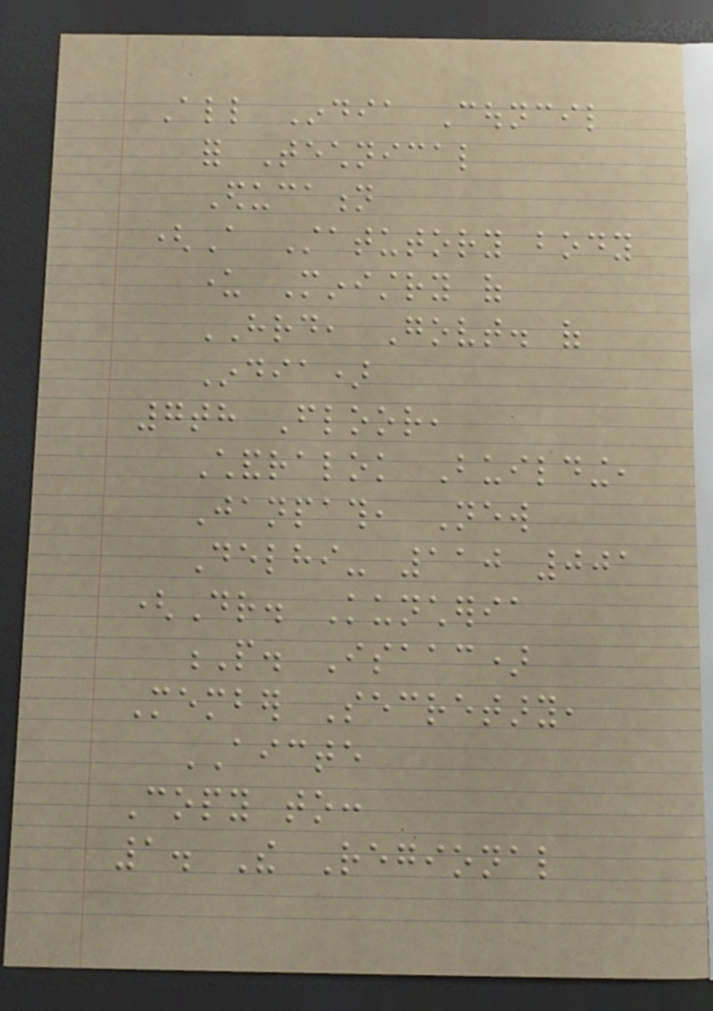All India Council
for Technical
Education
(A Statutory body
under Ministry of
HRD, Govt. of
India)
7th Floor,
Chandralok Building,
Janpath, New
Delhi- 110 001
(Dr. Kuncheria
P. Isaac)
Member Secretary,
AICTE
Copy to:
1. The Regional
